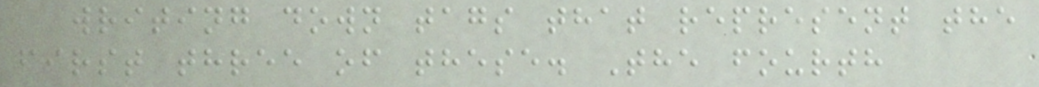writing down tags that represent the
first three of these. The fourth
